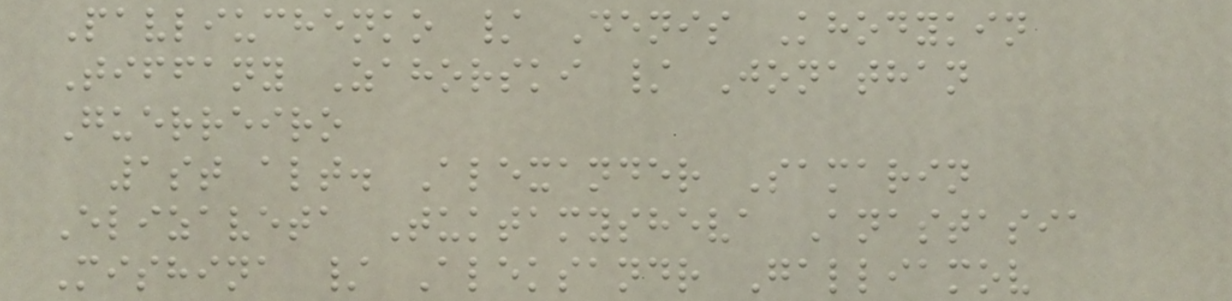Pavliuchenko / Denis Khodykin
Tiffany Zahorski / Jonathan
Guerreiro
1st alt. Alexander Samarin
Elizaveta Tuktamysheva Anastasia
Mishina / Aleksandr Galliamov
